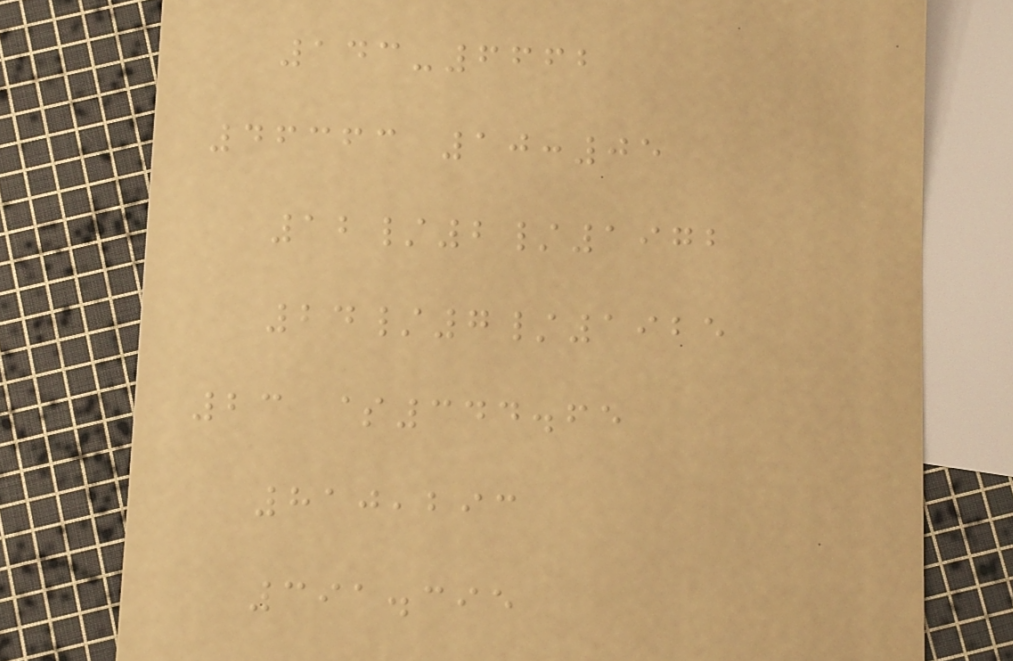143-6662
46363 10:05
12/2/1972
24/7/1925
23 $344.65
810,293
391.395
